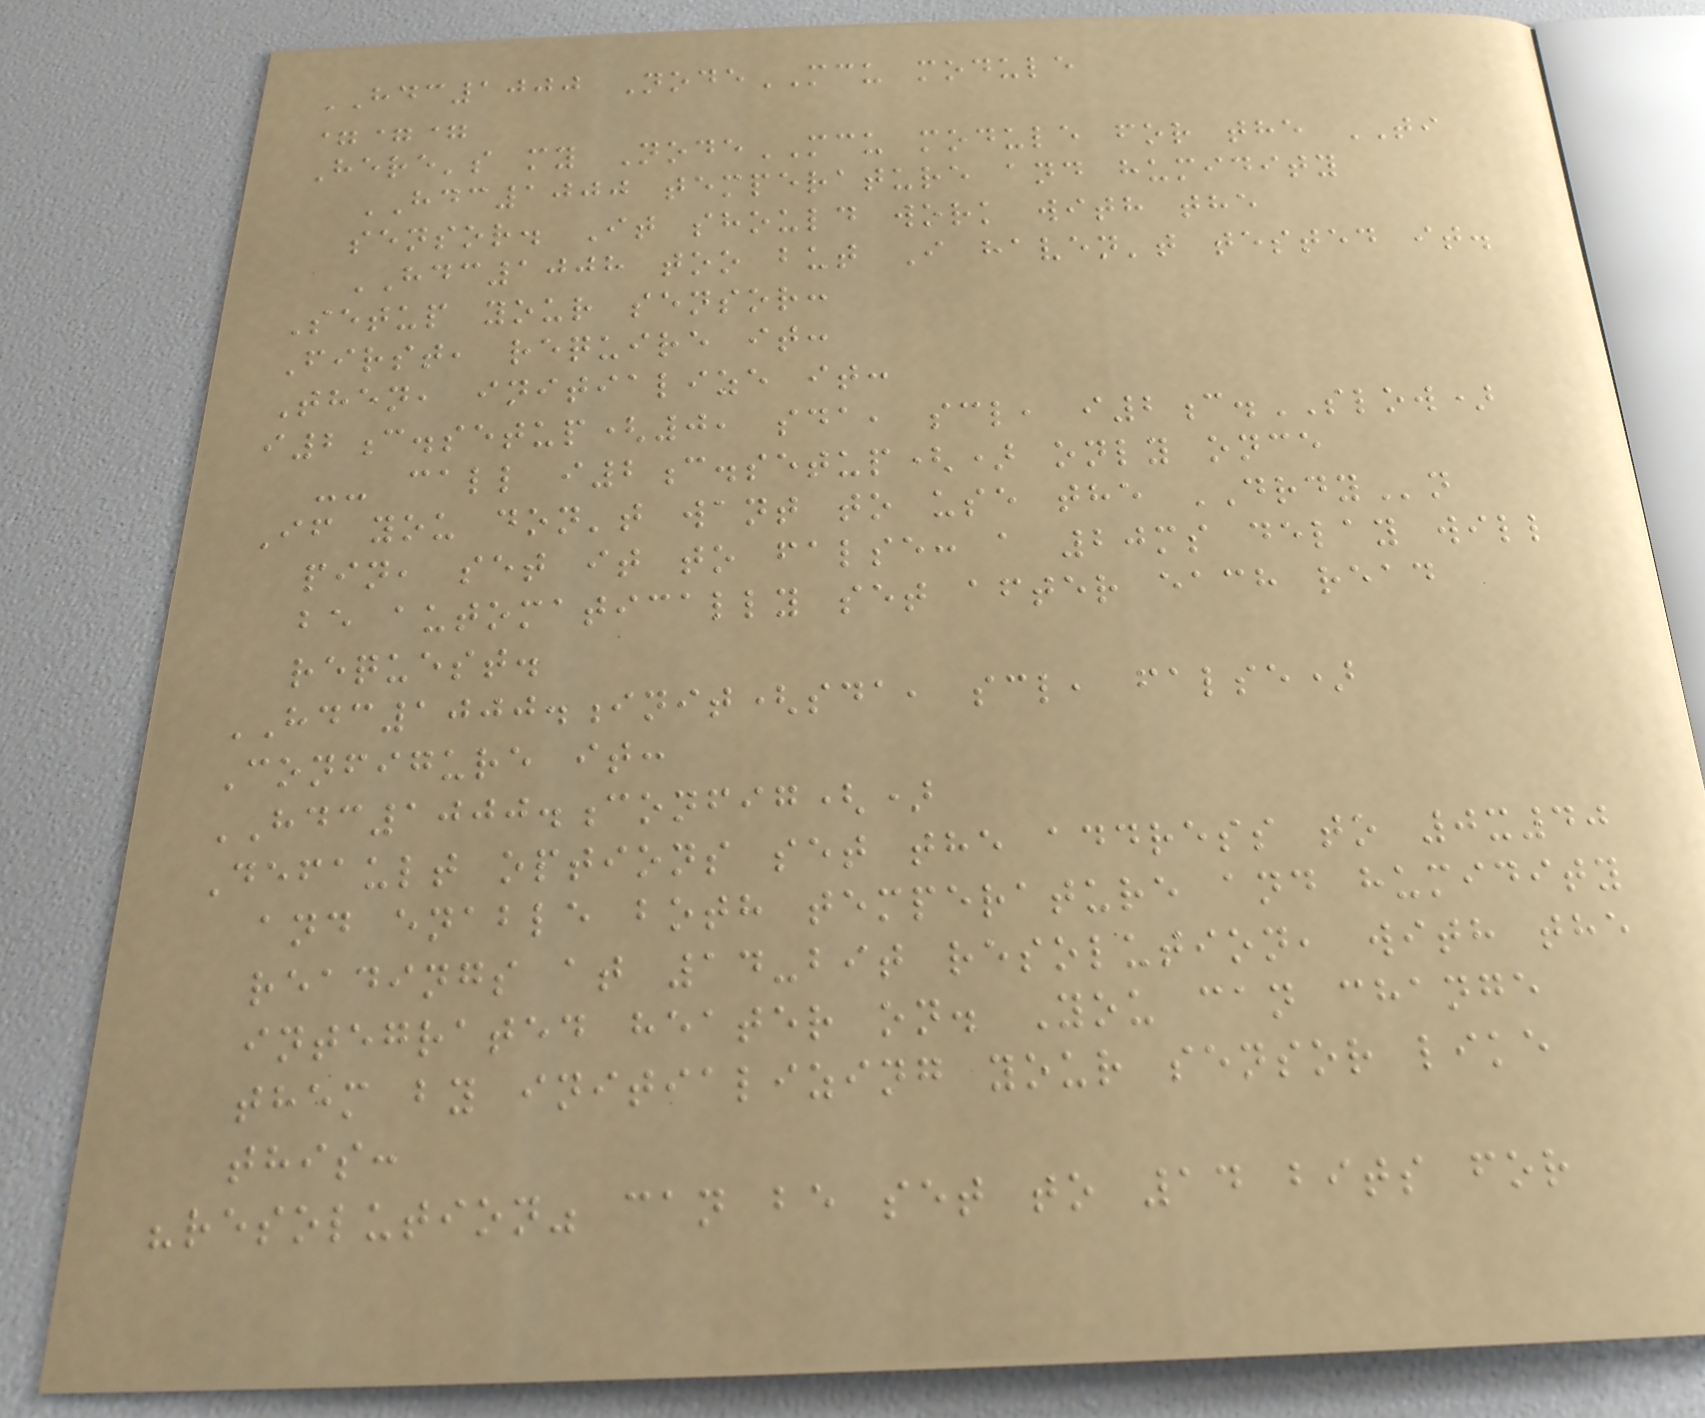HDC1000 NodeMCU module
===
Here's my NodeMCU module for the TI
HDC1000 temperature and humidity
sensor. It should work with the
HDC1008 too but I haven't tested it.
Setup your sensor:
First, require it:
Then, initialize it:
i2c.setup(0, sda, scl, i2c.SLOW)
-- call i2c.setup() only once
If you don't want to use the DRDYn
pin, set it to false: a 20ms delay will
be automatically set after each read
request.
HDC1000.init(sda, scl, false)
Configure it:
HDC1000.config()
Default options set the address to 0x40
and enable both temperature and humidity
readings at 14-bit resolution, with the
integrated heater on. You can change
them by initializing your sensor like
this:
"resolution" can be set to 14 bits for
